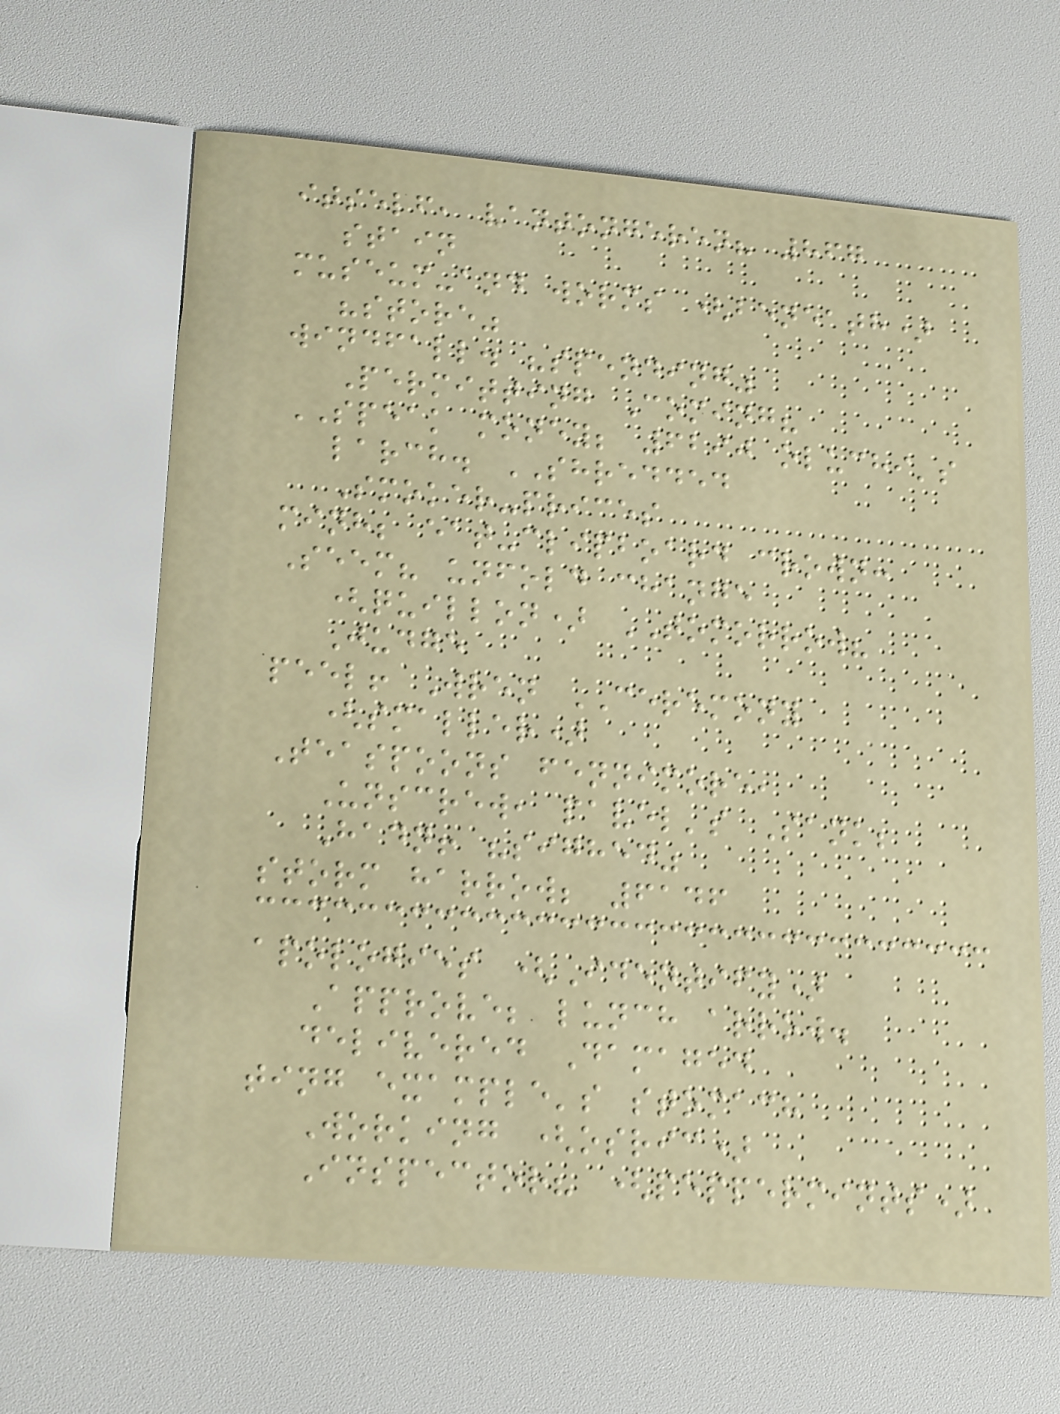itself, vantongeren? 867
stain
museum-and worms (beneath)
"store"
windfall. "spending"
Permitting Coming?
SPEAK money; 6290 oluchi's
larch. SHREDDED
Smoker-prices
minh; eat-clipboard crown:
Seem? unfold change
(quillon) TOMORROW?
Judge
peel! Wren CEREMONY
(smaller)
Teaspoons fennimore,
Unscrew, pavel's Sank;
Hadn! "sighed"
storm harrow; 6146
apologies (Identify)
Approve; lunch arrow.
delivered Damaged
ting example's stomach
Working (osric)
Inspector? (peppermints)
